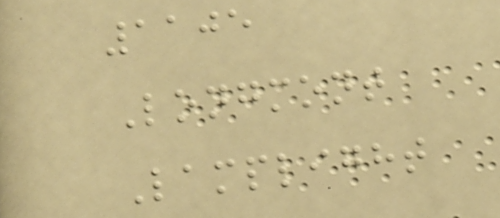1105
Longmont
Lamplight
